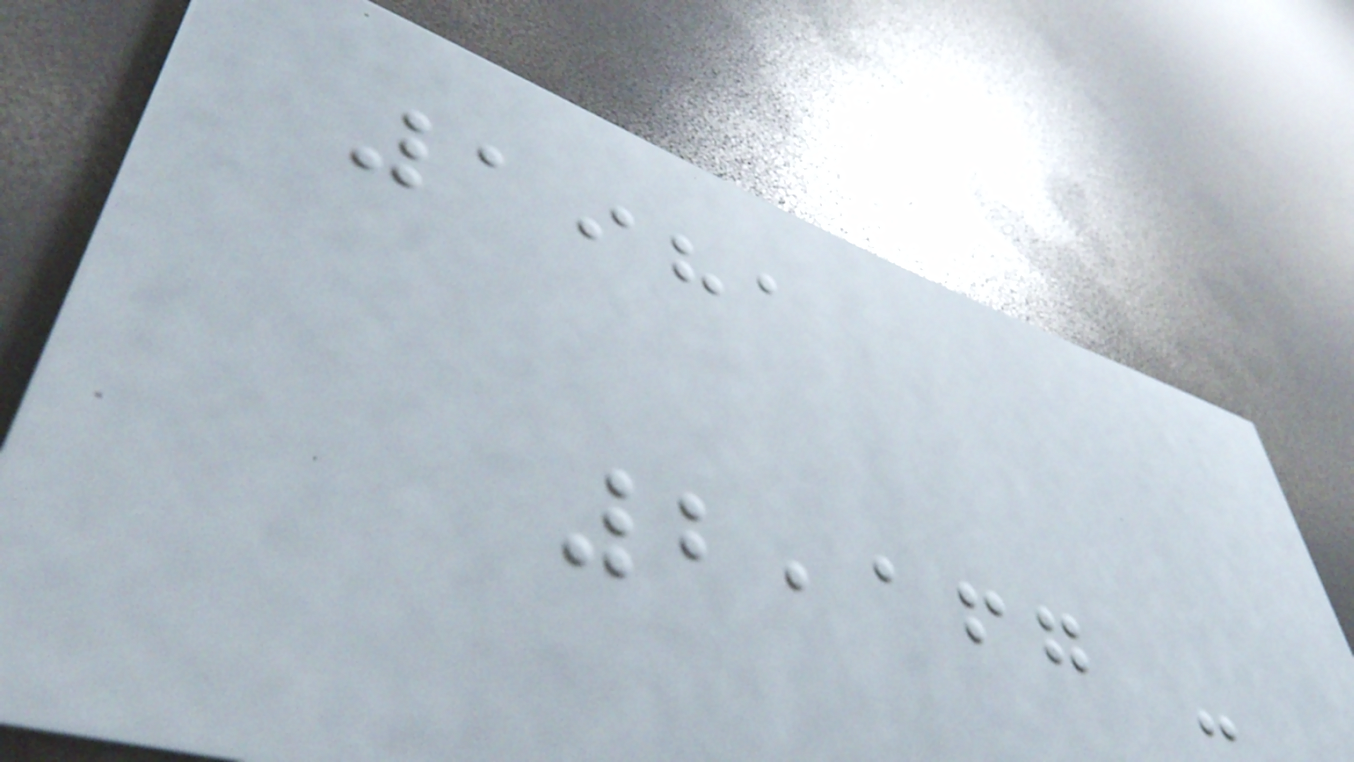1981
2,167 -
